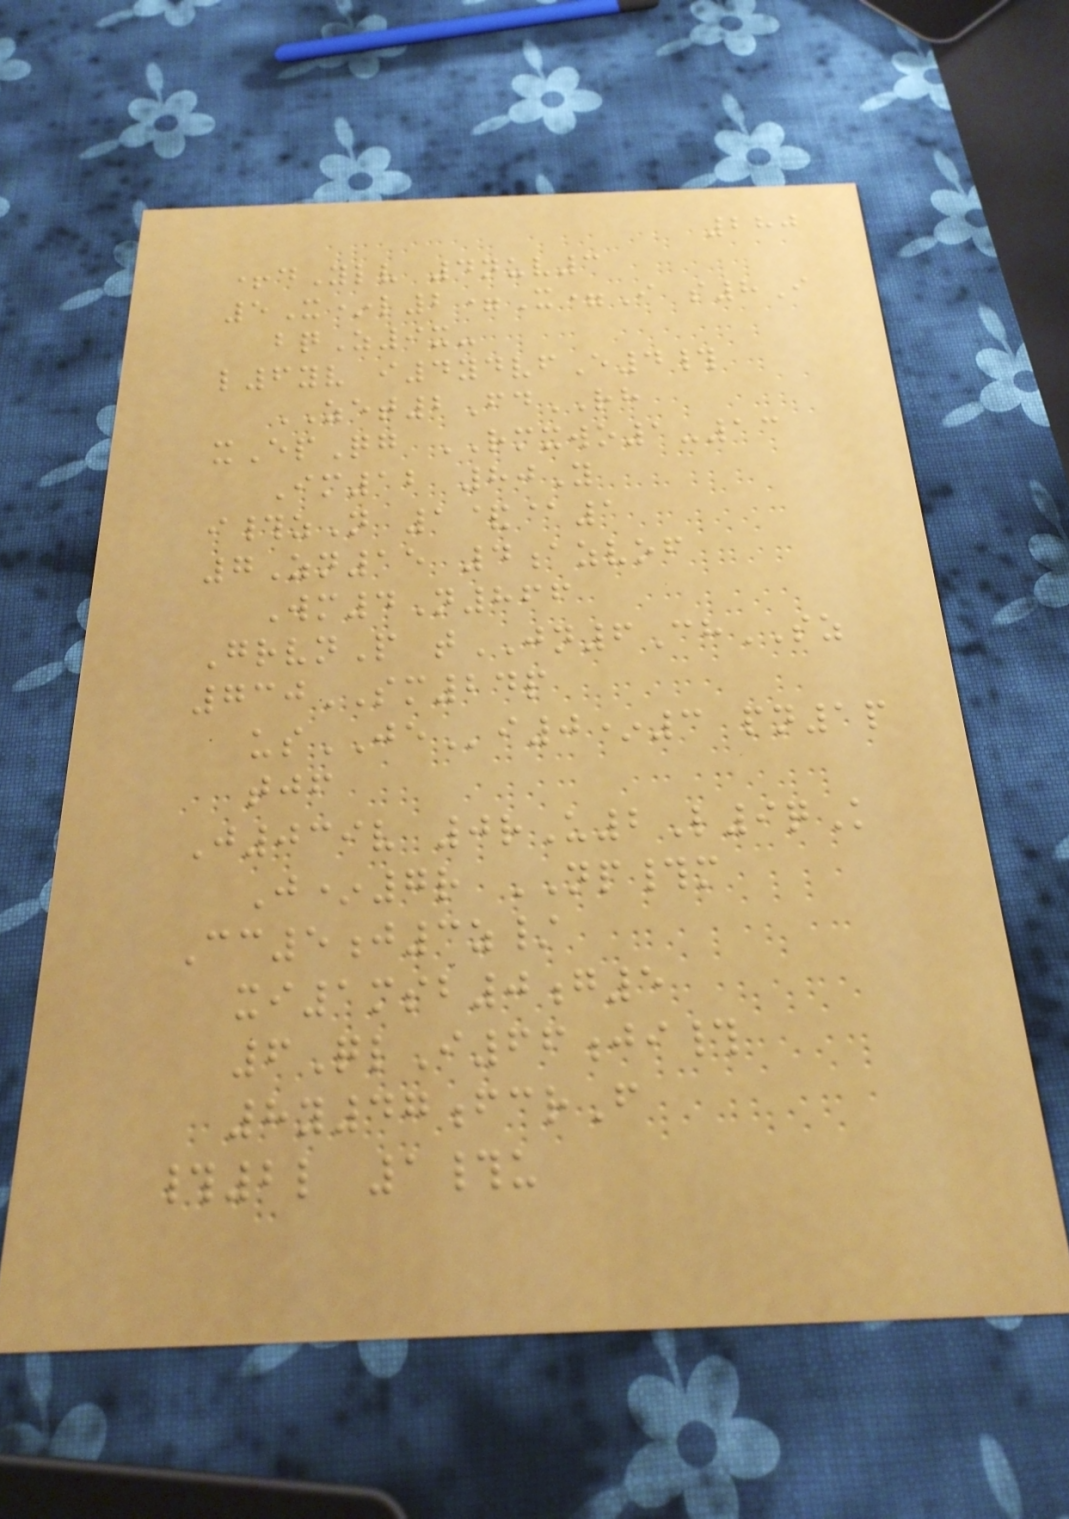280
+dYlv 4nuv3
5X*l2=X=I s8I
bqZ9x-
l6yv i4ydvfE4#
ZET2FdRH
xEpQg RMXWO1-13
Im12 80Y
i#zN 1&@1
7Zn15 4azvof
Wm4N866
GrvnP tJN6ChSZ
730SM24p
usJEi0*3 pn1p
tjf
J039v 0rU2L9qK
J*7r NP#m
Cc5j3z/
xi1msb0g5
6QlI66ji#
8y47fcrF
#2l 1#u
